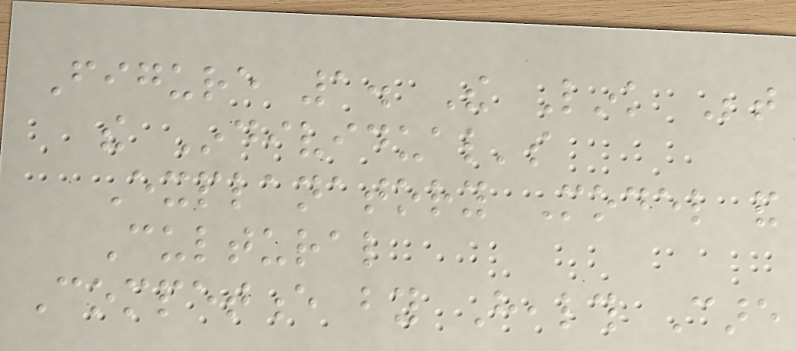Figure 1. The Link Between
the Individual's
Explanatory Model and
Cultural
Competence by Health Care
